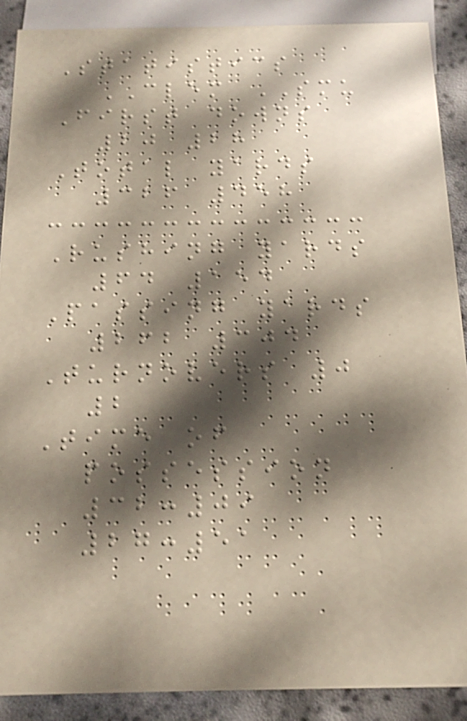Statistics
CLEM SMU
First downs
20 28
Total yards
326 458
Rushing yards
64 154
Passing yards
262 304
Turnovers 0
2
Time of
possession
32:09
27:51
